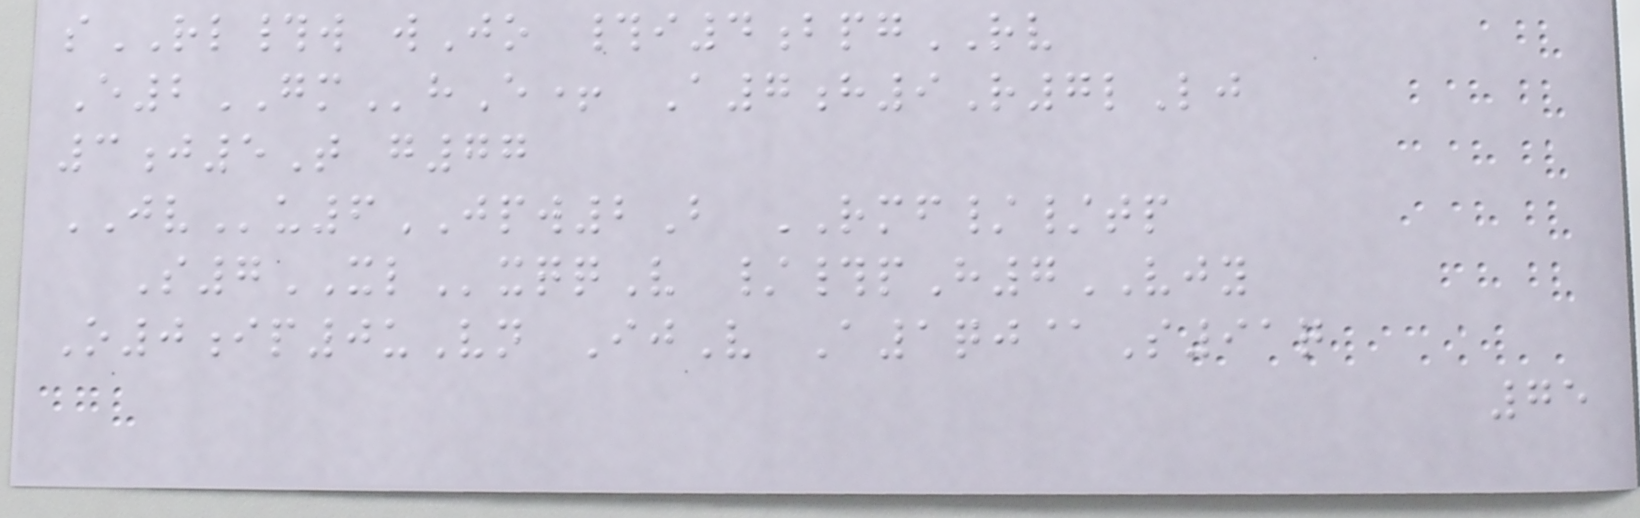sRL#w wJo #i4bpgRV
E2GMhE+ A7h9R7lLj
3j5T g77
JVu6JPW2B RMF//tp
S7XLxqqV /#pH7VJY
O0ip0uVn IjV A1qj@S91q
75
